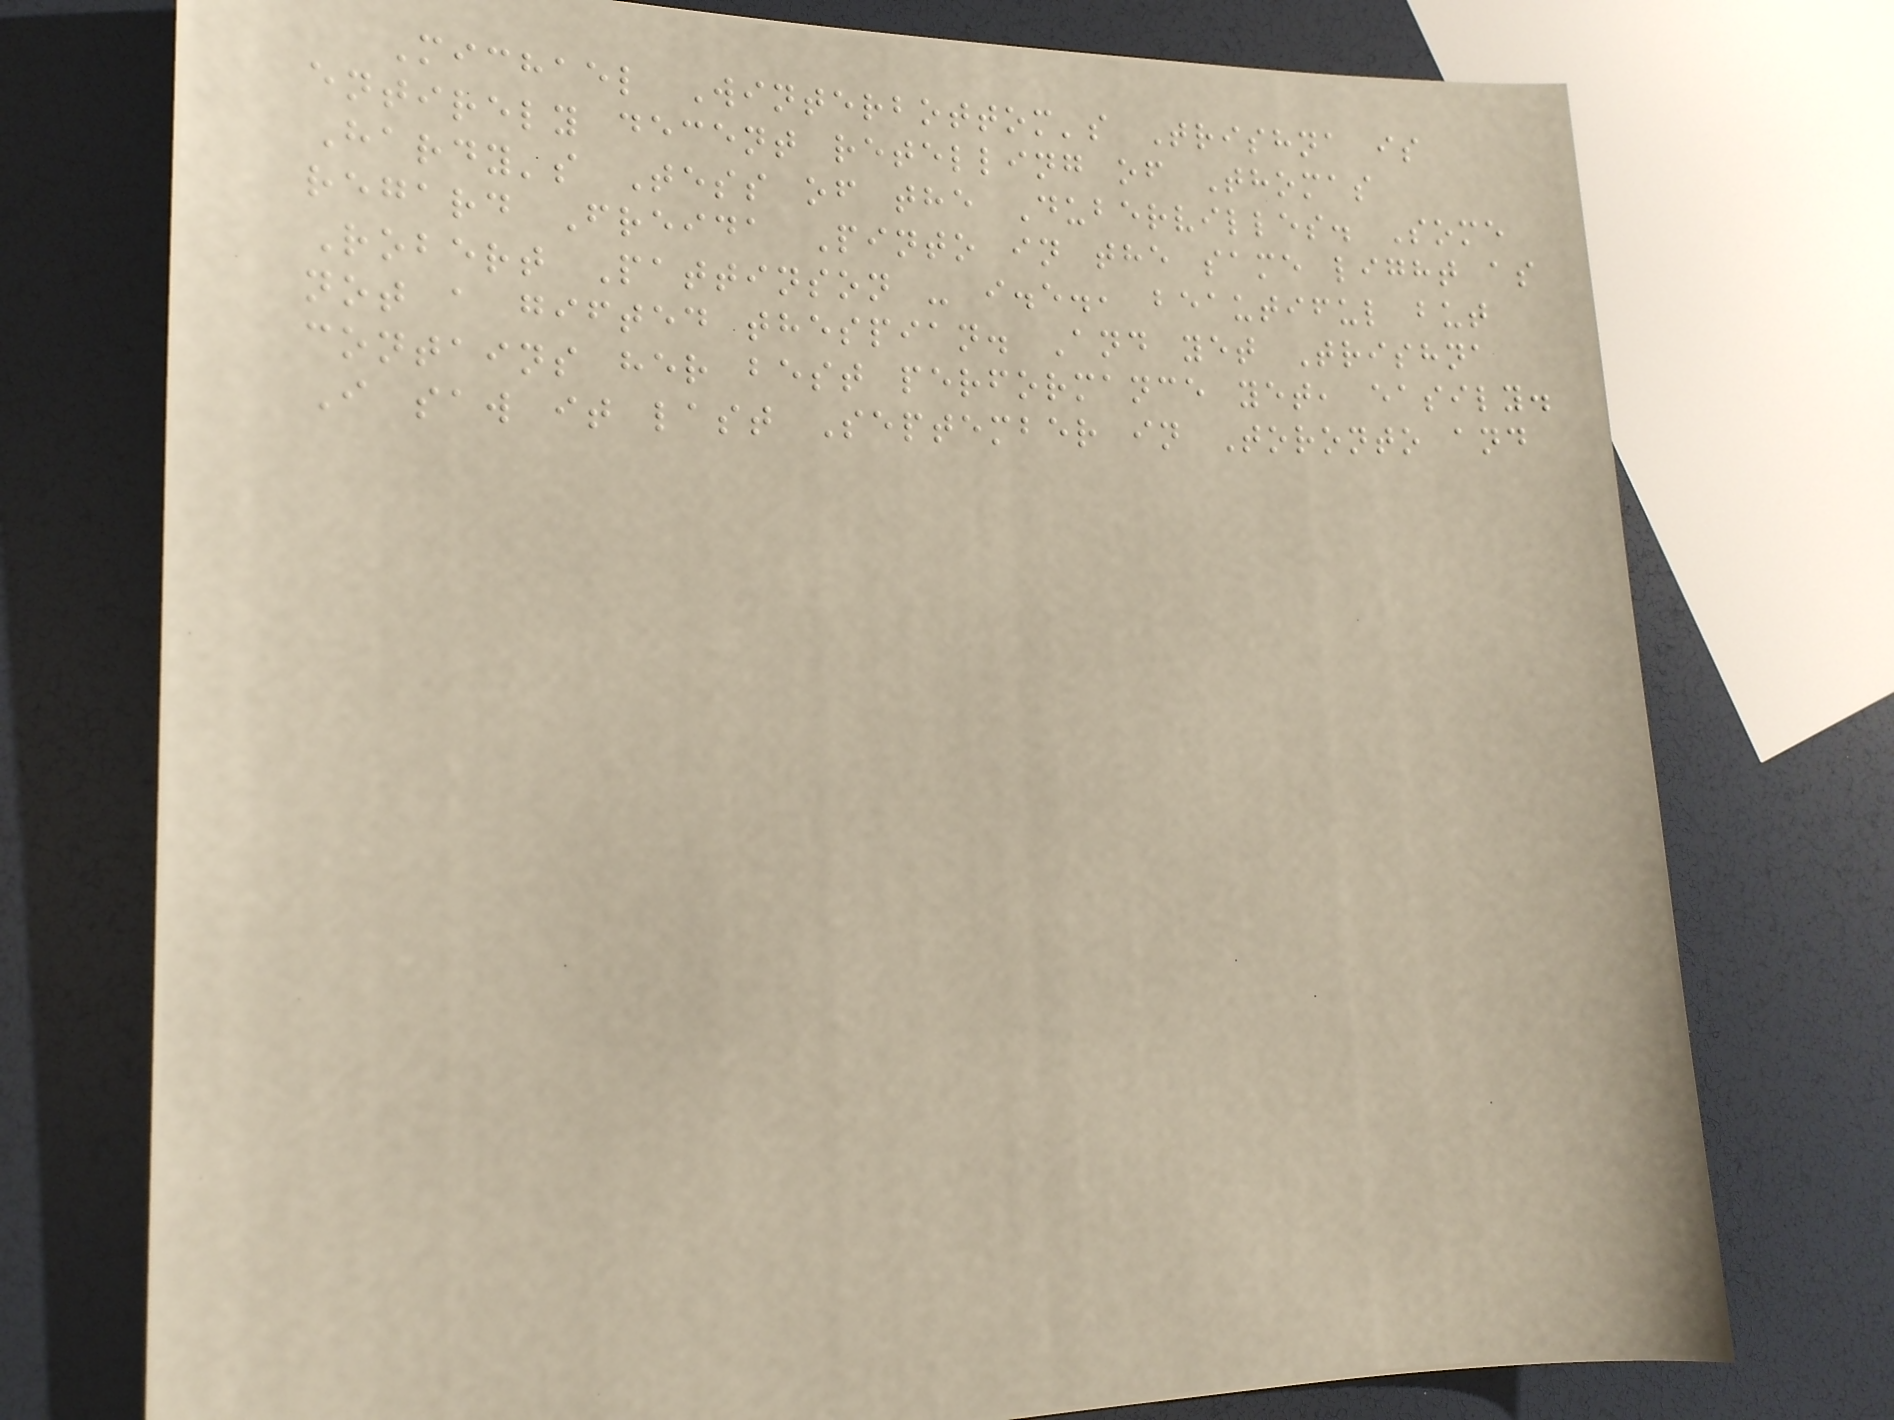Michael Winterbottom's Trishna is
entirely decent retelling of Thomas
Hardy's Tess of the Dubervilles. Some
regard Freida Pinto in the same light as
Robert Pattinson - i.e., beautiful but
not a gifted thespian. And yet Trishna
contains her best performance yet, easily.
I saw it last September in Toronto and
